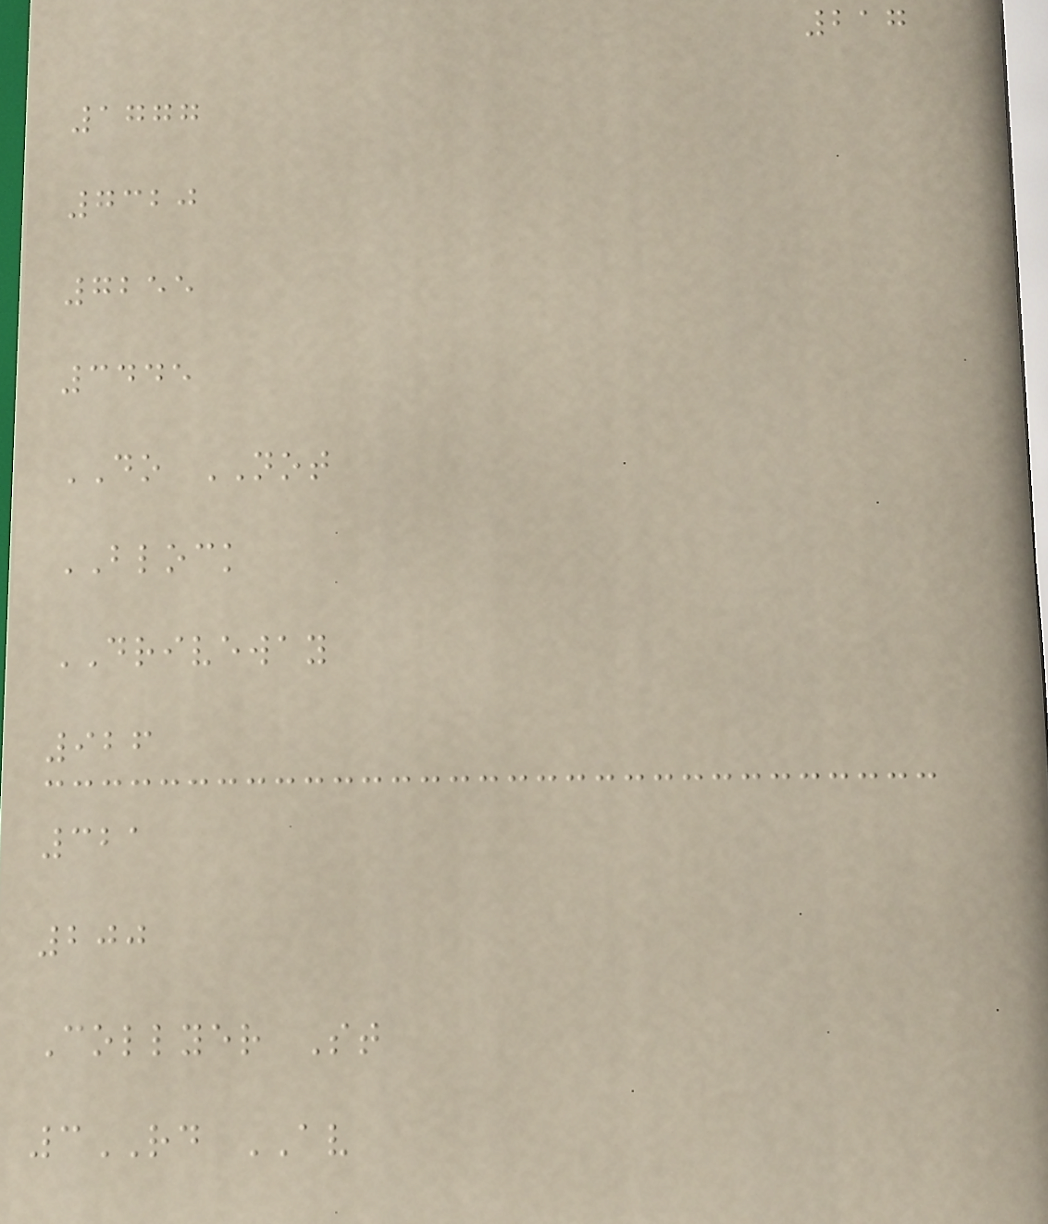217
1777
7320
7255
3445
DO NOT
BLOCK
DRIVEWAY
926
321
200
Collyer St
3RD AV
